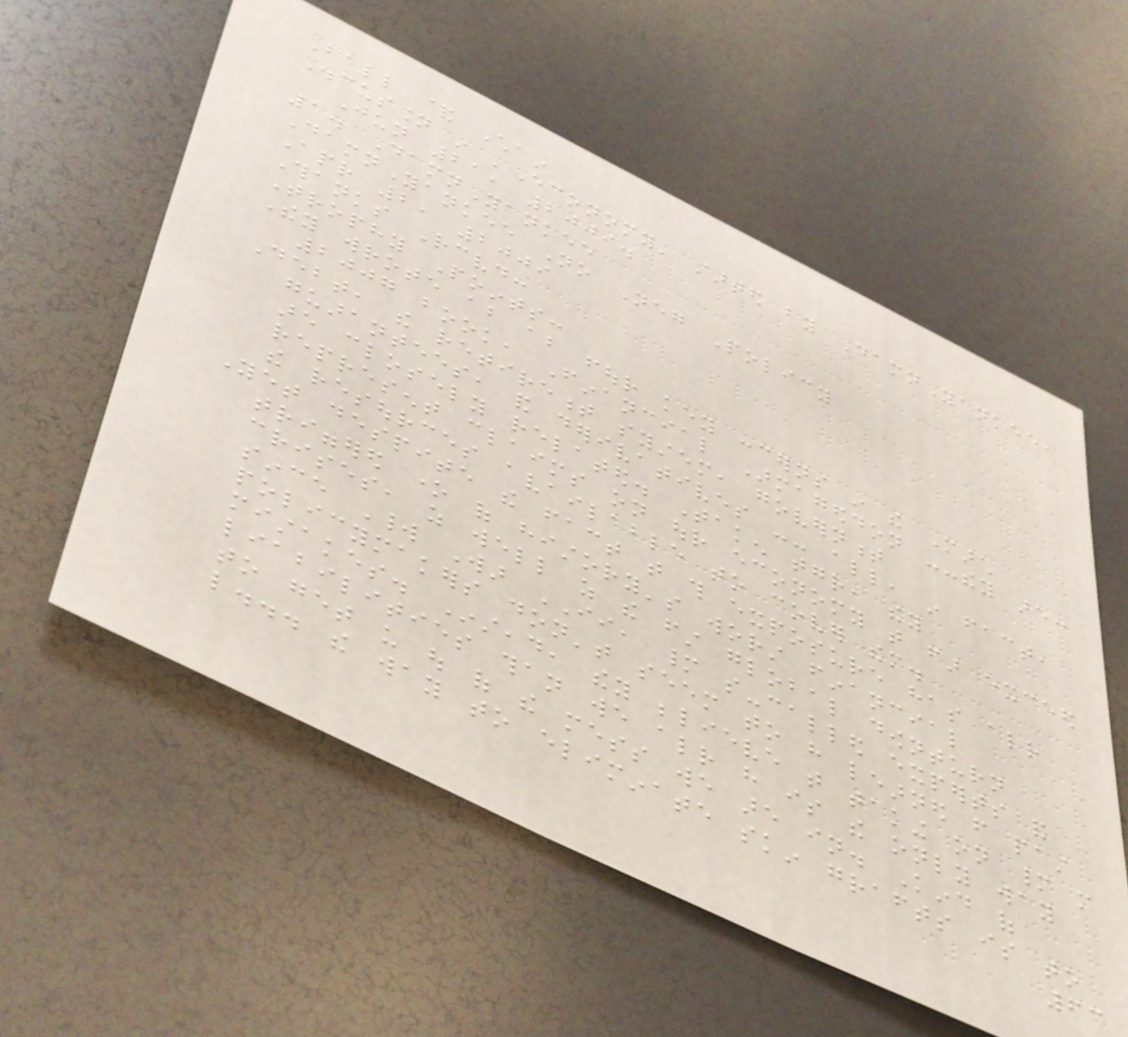Ball & Chain
Discussion in 'Economy' started by DamnYankee,
Jun 21, 2009.
1. DamnYankee
DamnYankee No Neg Policy
Apr 2, 2009
Thanks Received:
Trophy Points:
They wrote about about four key concerns in the March
2007 book, Financial Armageddon --they are:
Debt, the retirement system, government
guarantees, and derivatives -- all, in fact,
are closely related. Taken together, they
represent claims on our economy that far exceed
the resources available to cover them.
Yet despite the fact that this exposure has already
triggered one of history's worst financial
crises, as well as the first global downturn
since World War II, many so-called experts and
policymakers don't seem to have learned from past
mistakes. Instead, they believe that taking on many more
liabilities than we already have is the only way
to get us out of the mess we are in. Kind of
like... the way to eliminate skin grafts is to
63
